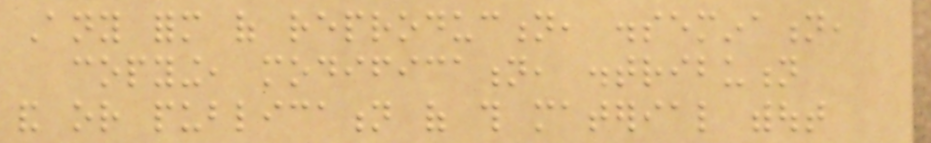Any form of reproduction, dissemination,
copying, modification, distribution
and or publication of this material without
